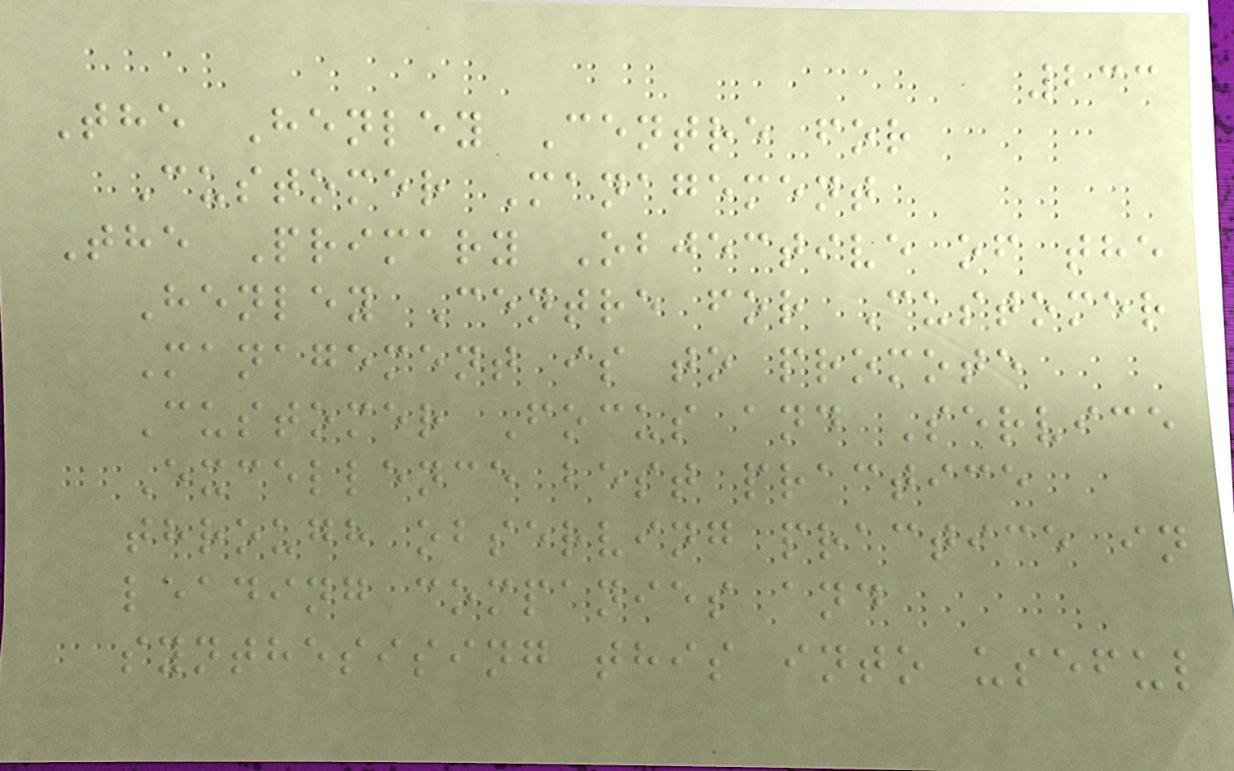233
The Henley Centre for
Customer Management
The Primary Objective of the
Henley Centre for Customer
Management is to promote
Customer Focus and Service
Excellence best practice
through observing practice in
leading companies and
synthesising this into useful
